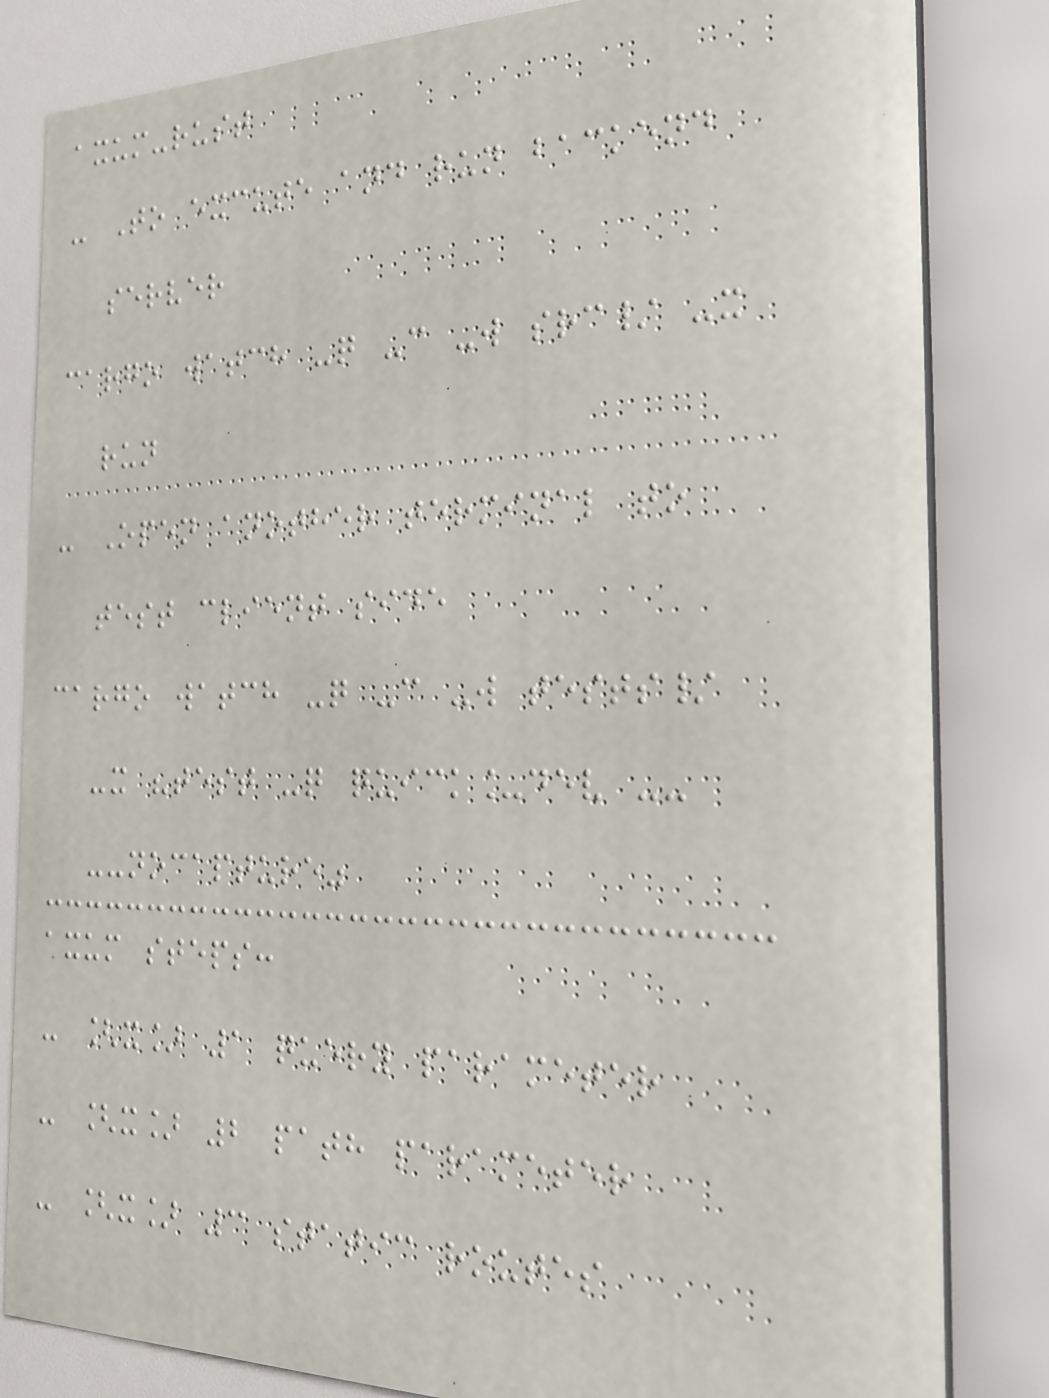axum-rust
- To excute and run backend
server
cargo watch -q -c -w src/ -x
run
- Open another terminal to
test client side
cargo watch -q -c -w tests/
-x "test -q quick_dev --
--nocapture"
axum steps:
- [x] 1 query parameter
- [x] 2 path parameter
- [x] 3 static routes
